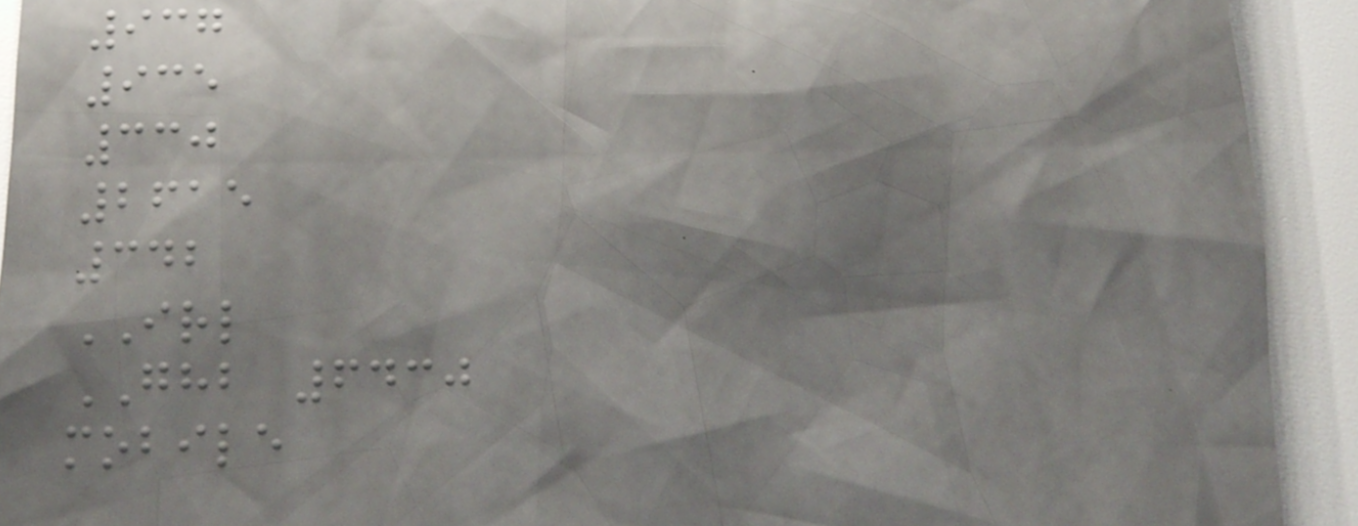937
935
330
2615
342
IRL
GHB 6430
mobile
